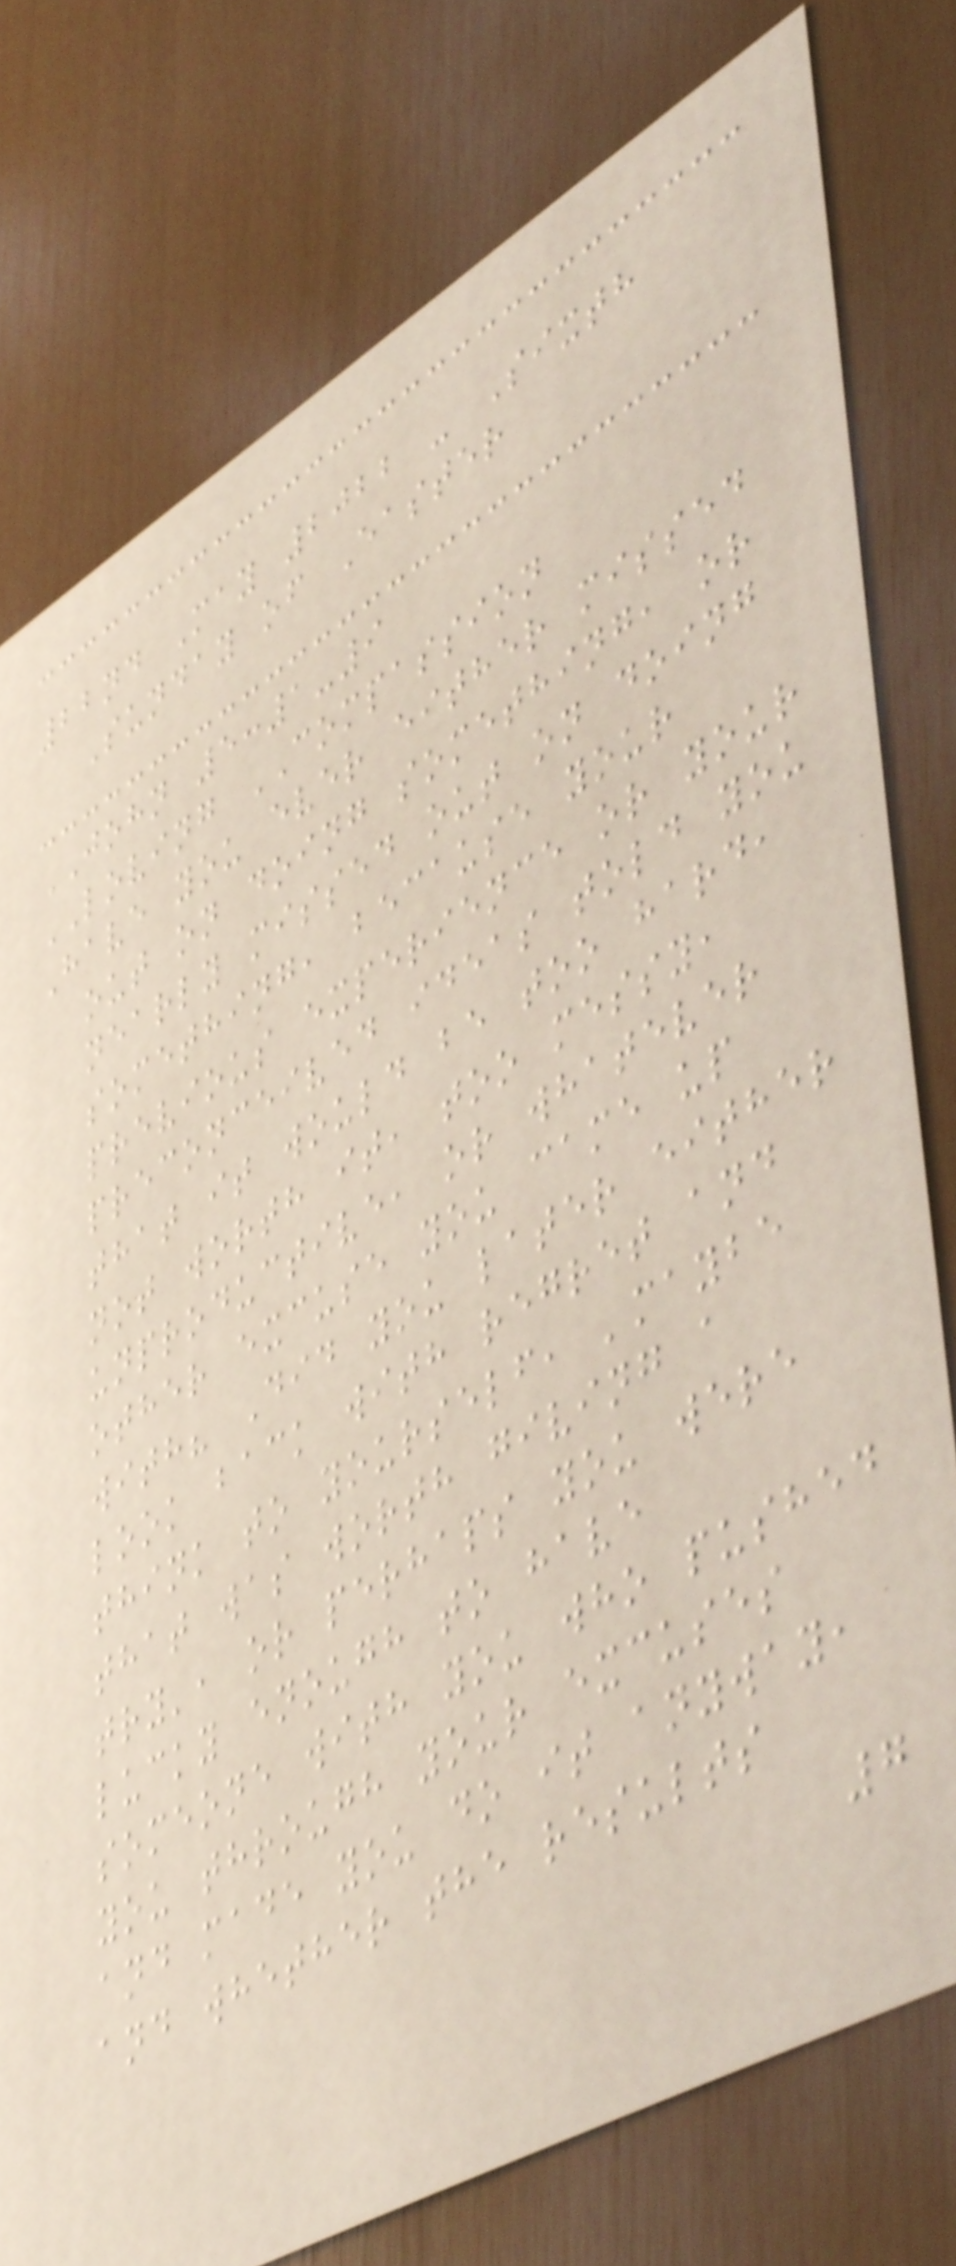22nd May 2022 - Sixth
Sunday of Easter
JOHN 5:1-9
LOVING COMPASSION
Have you ever either missed
out on doing something, or
nearly missed out on doing
something, because your
previous experience or your
preconceived ideas told you
that it would be too hard,
not worth it, too messy,
unproductive, or whatever
other excuse you came up
with? Did you later either
look back with regret and
think to yourself, 'maybe
that was worth giving a
try', or perhaps you were
lucky enough to have
someone with you who pushed
you through your excuses
and made you do it anyway,
and whether the results
7
